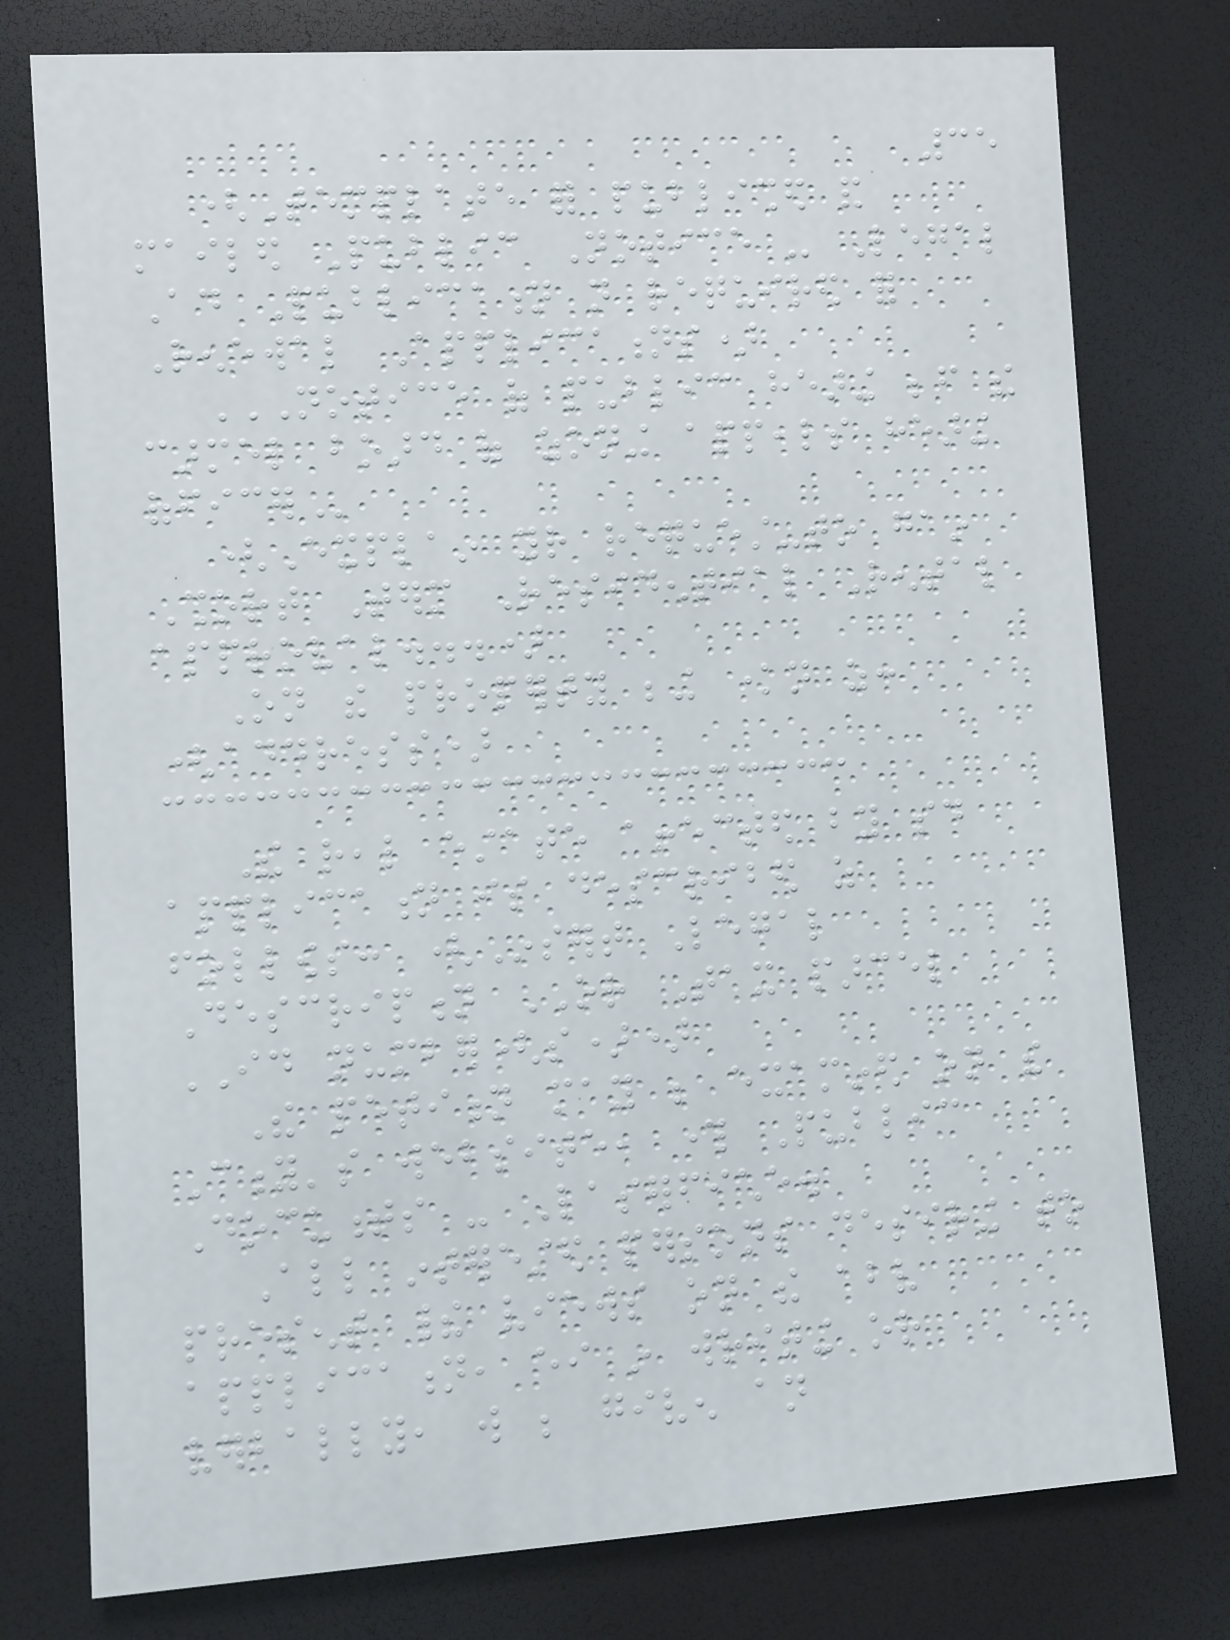35
(Template for published and
mailed Public Notice - Legal
Ad Publication not required for
Renewal Applications)
NOTICE OF PUBLIC HEARING BEFORE THE
CARMEL BOARD OF ZONING APPEALS HEARING
OFFICER
(Explain your request-to gain
Short Term Residential Rental
approval...)
On the property being known as:
(address)
The real estate affected by said
application is described as
follows: (Insert Legal
Description OR Tax parcel
ID number(s))
The petition may be examined on the
City's website, through Public
Documents - Laserfiche.
All interested persons desiring to
present their views on the above
application, either in writing or
verbally, will be given an
